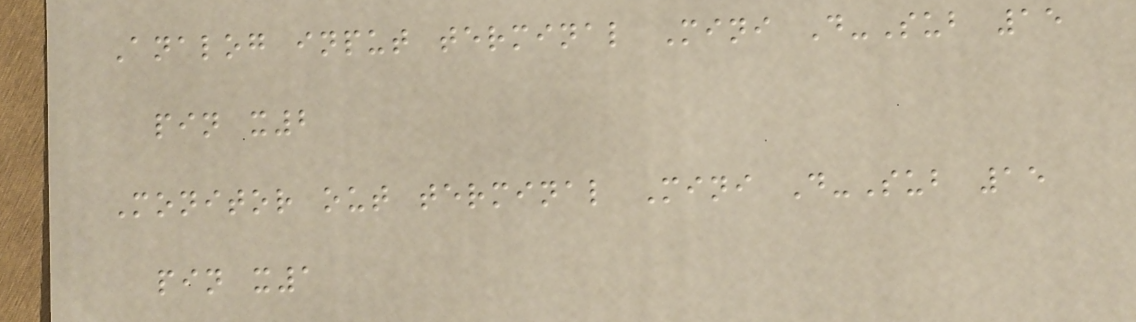Analog input terminal Mini D-Sub 15
pin x2
Monitor out terminal Mini D-Sub 15
pin x1
